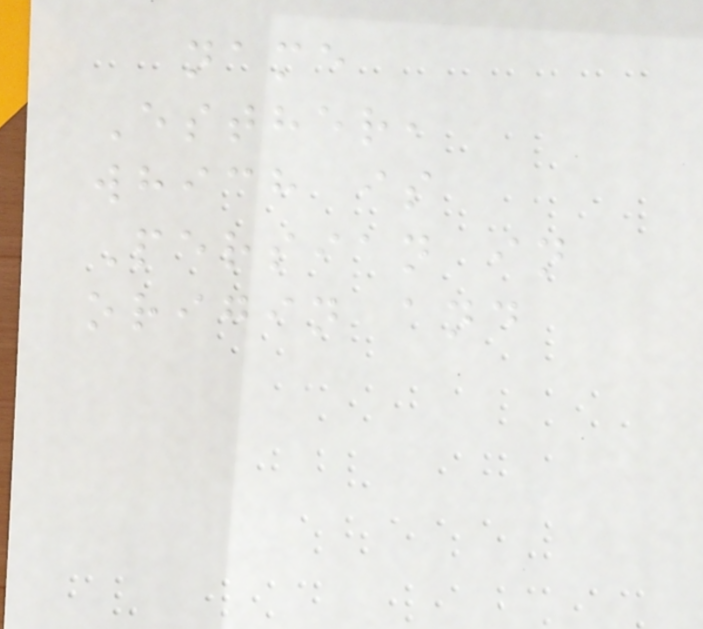name
Esther,
which is
Persian in
origin and
